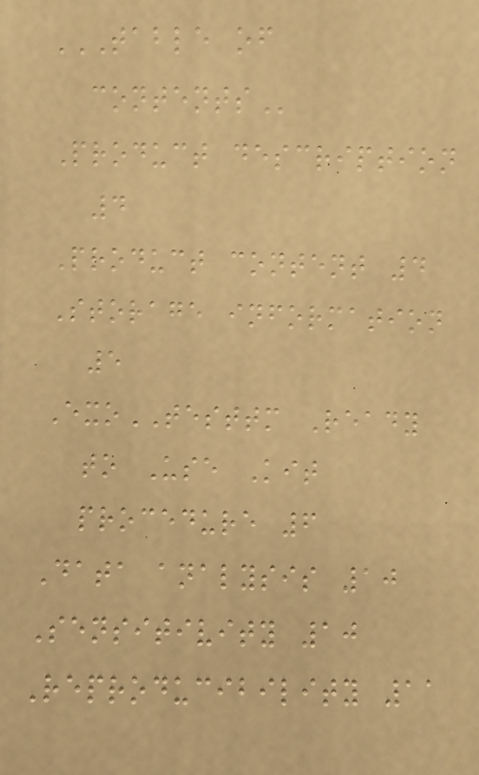TABLE OF
CONTENTS
Product description
4
Product content 4
Storage information
5
ExoTESTTM Ready
to Use Kit
procedure 6
Data analysis 10
Sensitivity 10
Reproducibility 11
